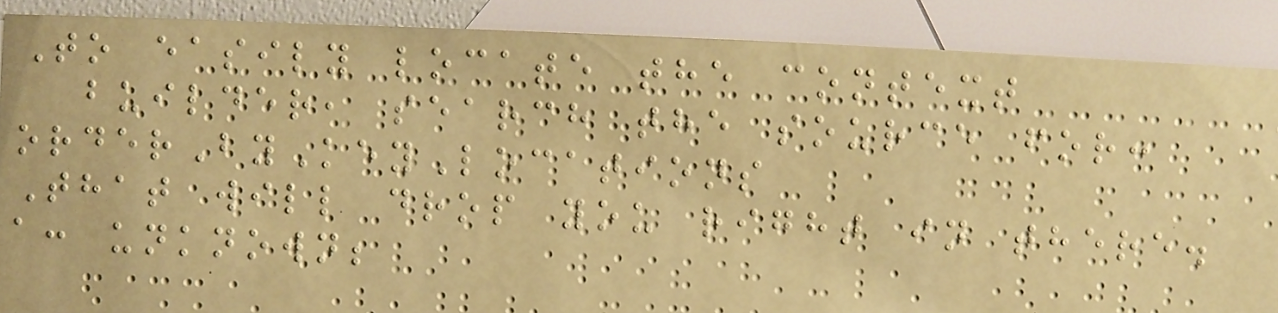To easily locate the context
builder, search the source for:
orderByKeyLocations
That will drop you right in there.
a: unknown;
